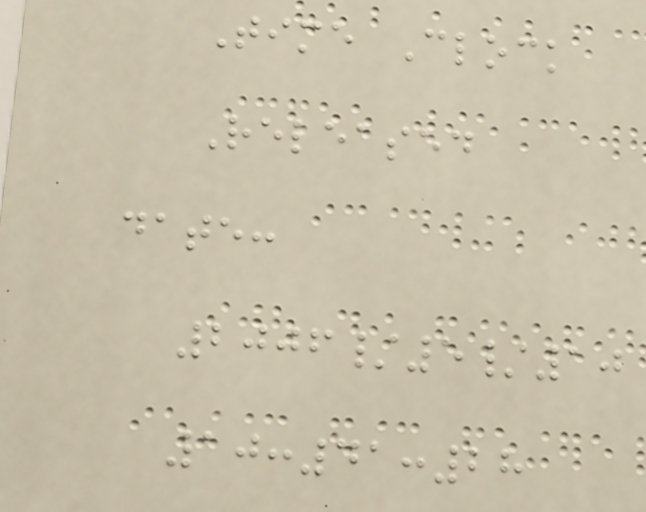Time Clock
Released
date:
2006/5/10
10:41:28
